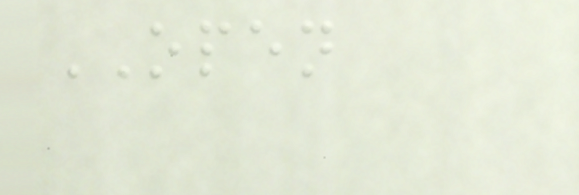OPEN
